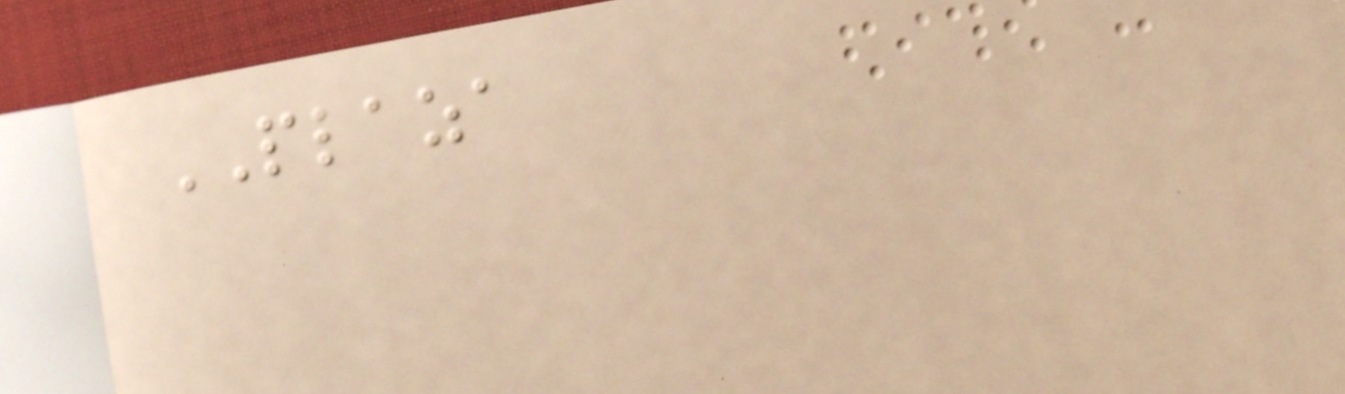PLAZA
